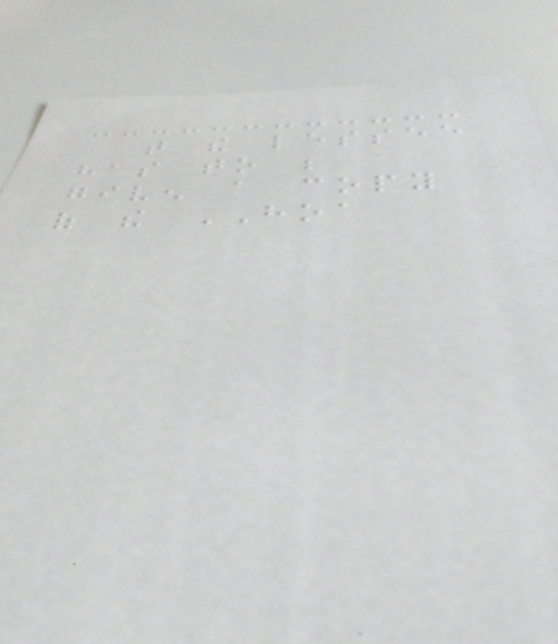that the lessee
has to be
given a copy
of the HOA
